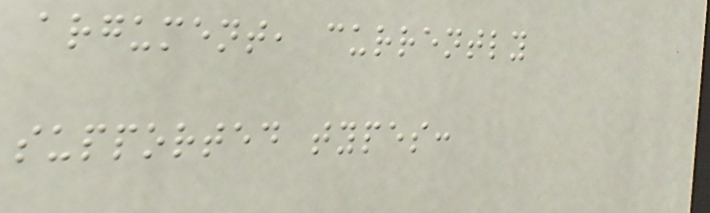argument, currently
supported types:
